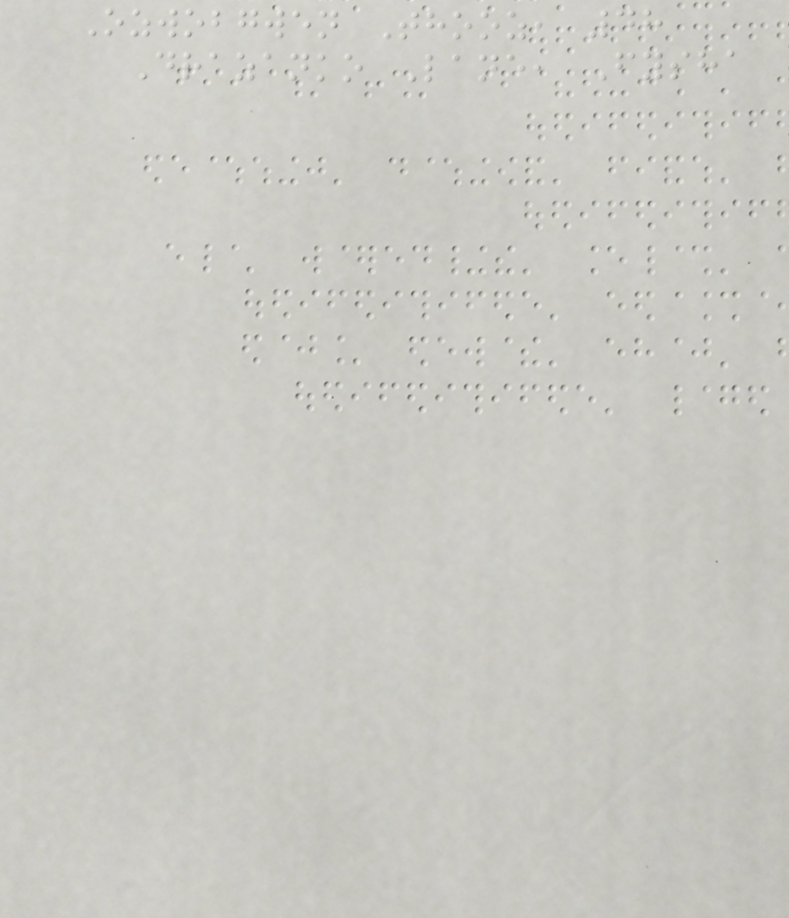Ozwobgwen Thooz, 48
Drazanko Lane, Fysha
